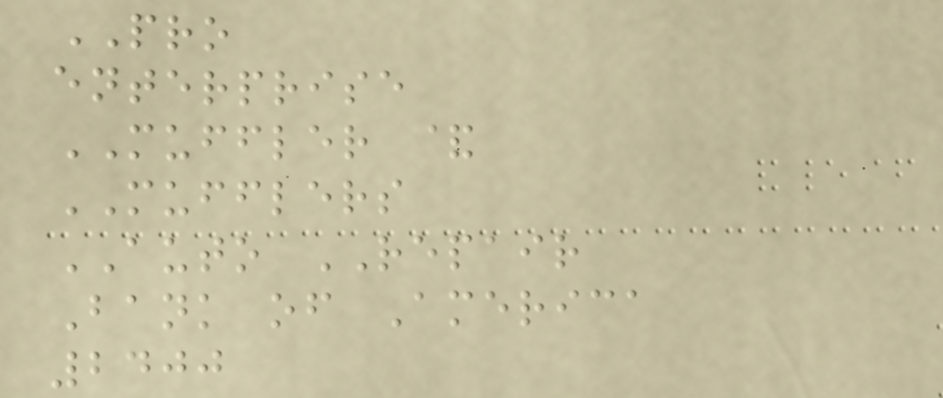PRO
enterprise
MUFFLER &
MUFFLERS
AUTO REPAIR
Bank of America
2400
